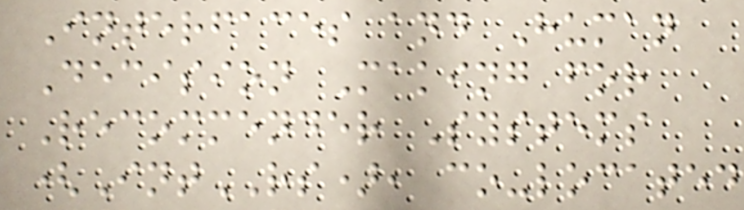Interfaces and Human
Decision Making for
Recommender Systems
(IntRS), co-located
